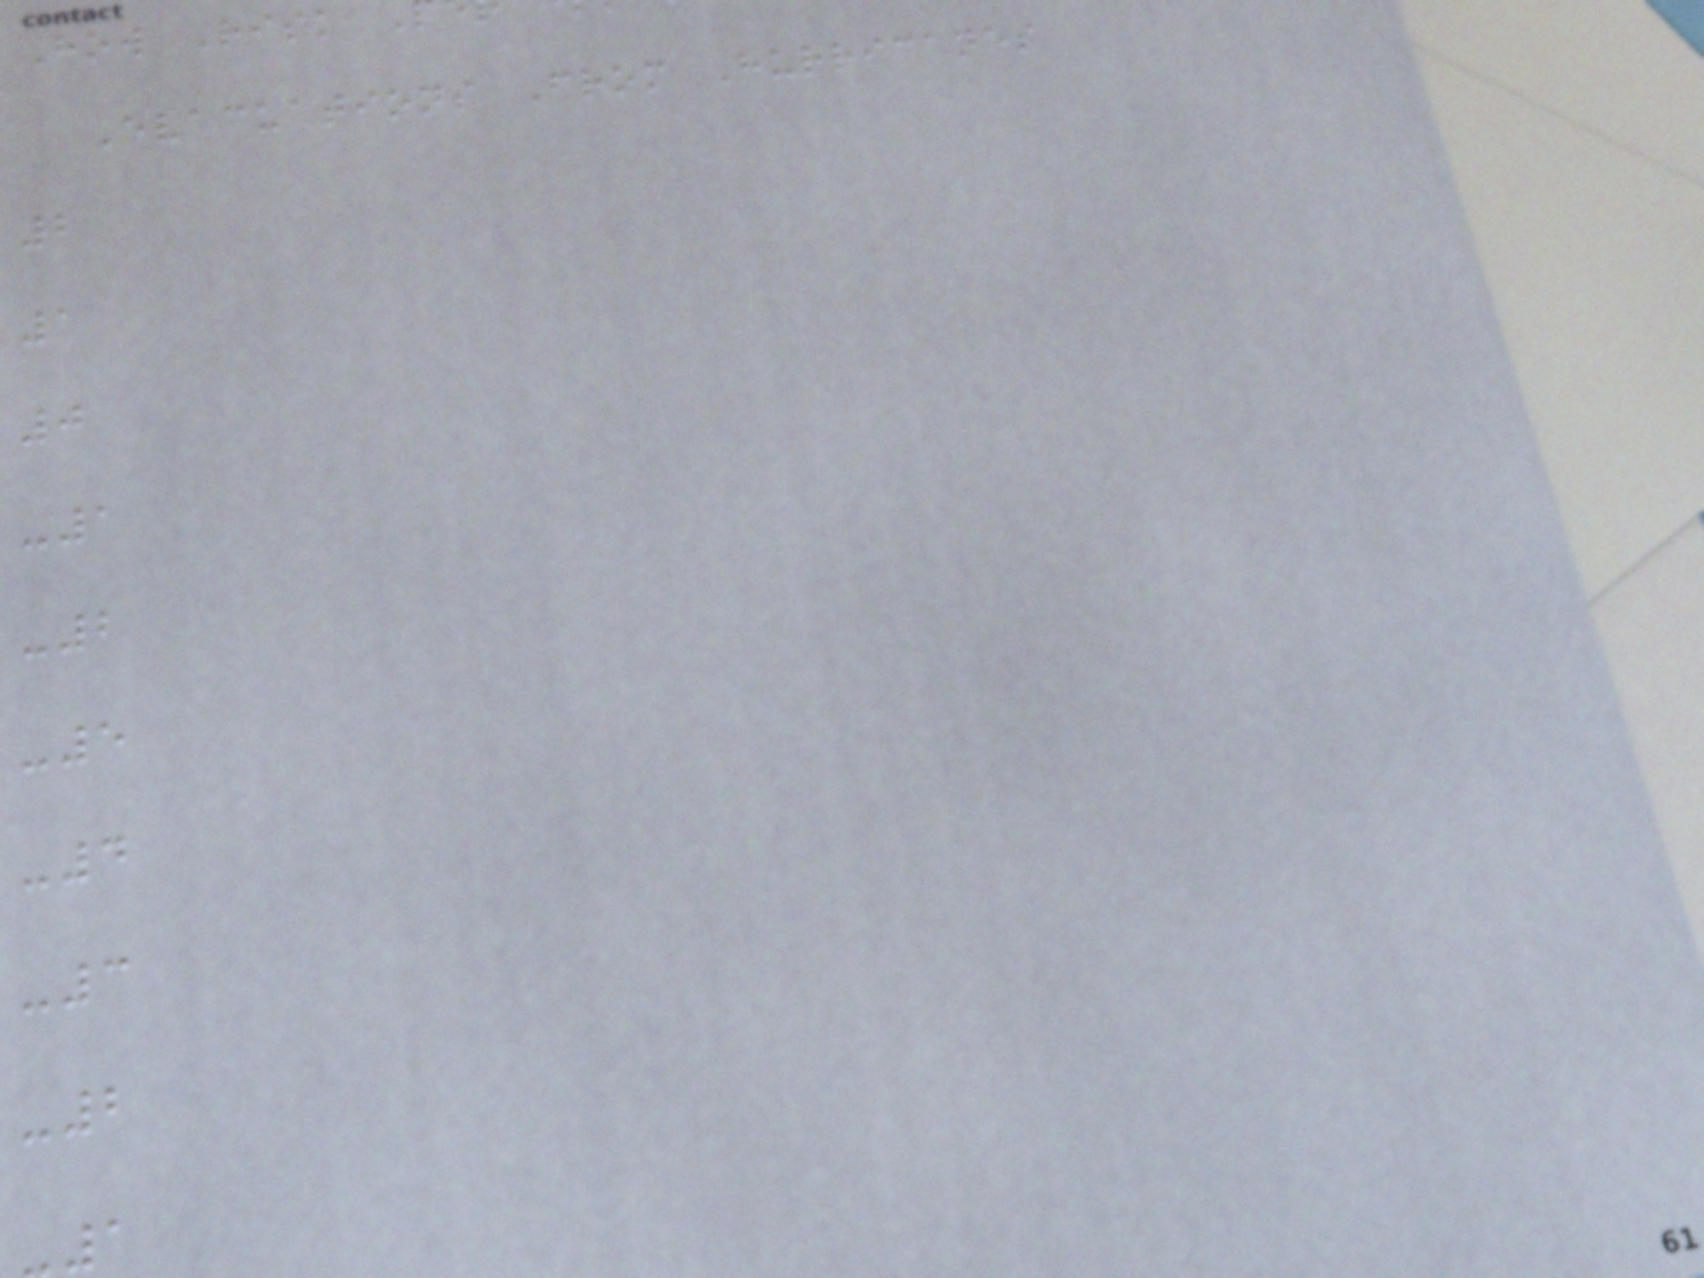How Risk
Evacuations From Hurricanes
2
1
0
-1
-2
-5
-4
-3
-2
